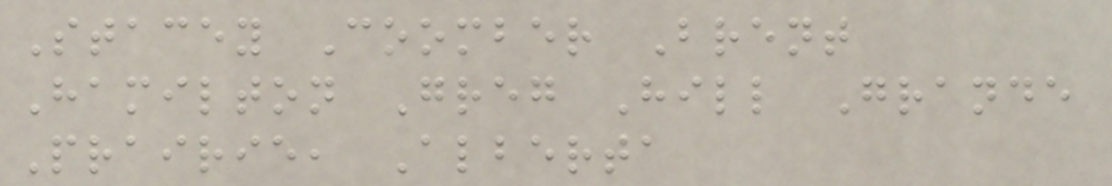Stacey Coomber Brent
Hamilton Greg Hill Grande
Prairie, Alberta
